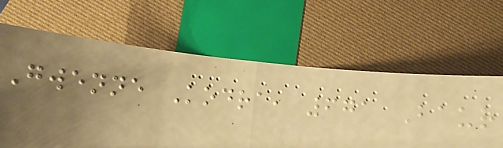Gwenne Kodra, 671 Baur
